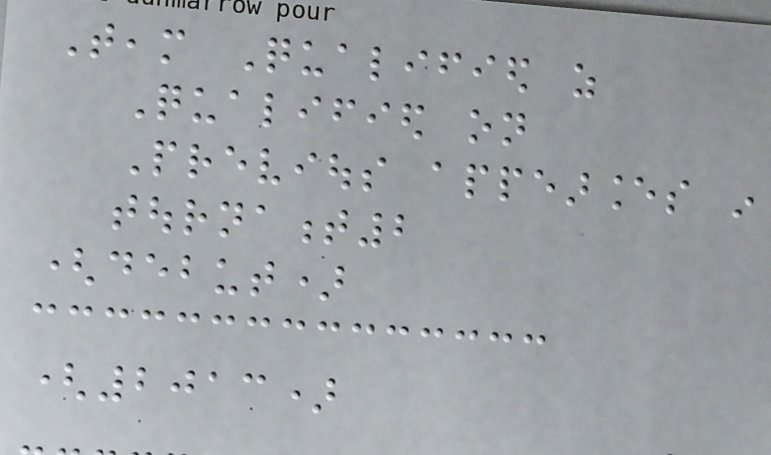Team Qualified as
Qualified on
Previous appearances in
tournament2
(debut)
(2013)
